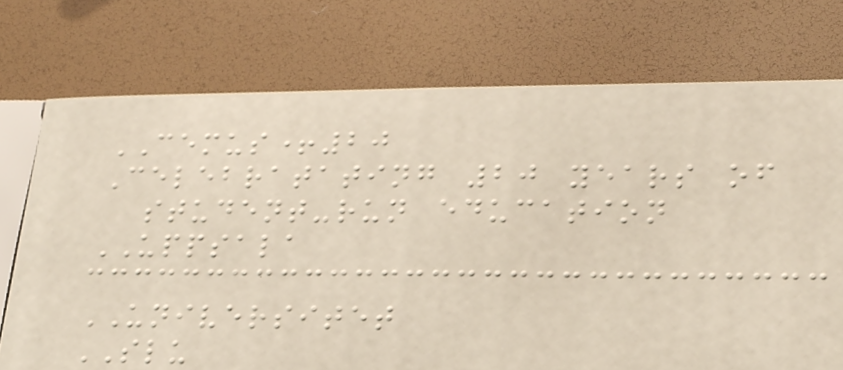CEMUS+20
Celebratating 20 years of
student-run education
UPPSALA
UNIVERSITET
SLU
